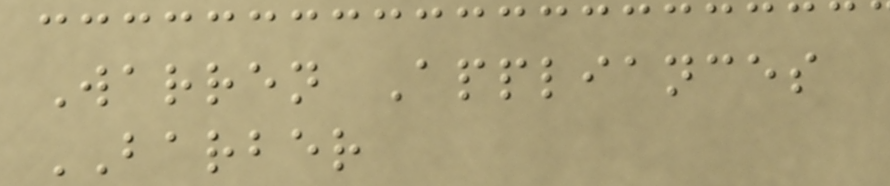Warren Appliances
BARBER
